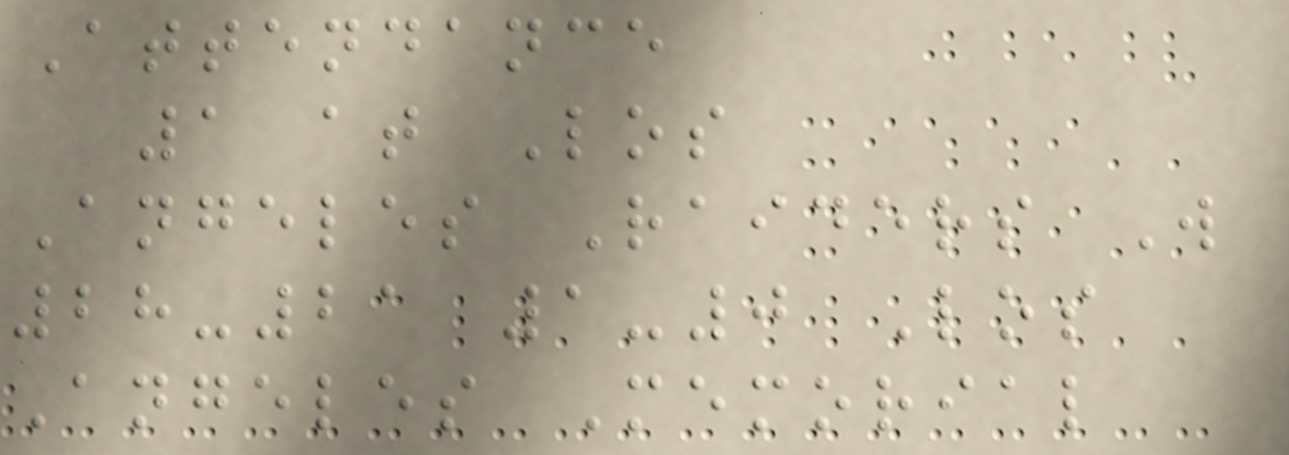Attendance
1 at Los
Angeles Raiders W
28-21 1-0 Los
Angeles Memorial
